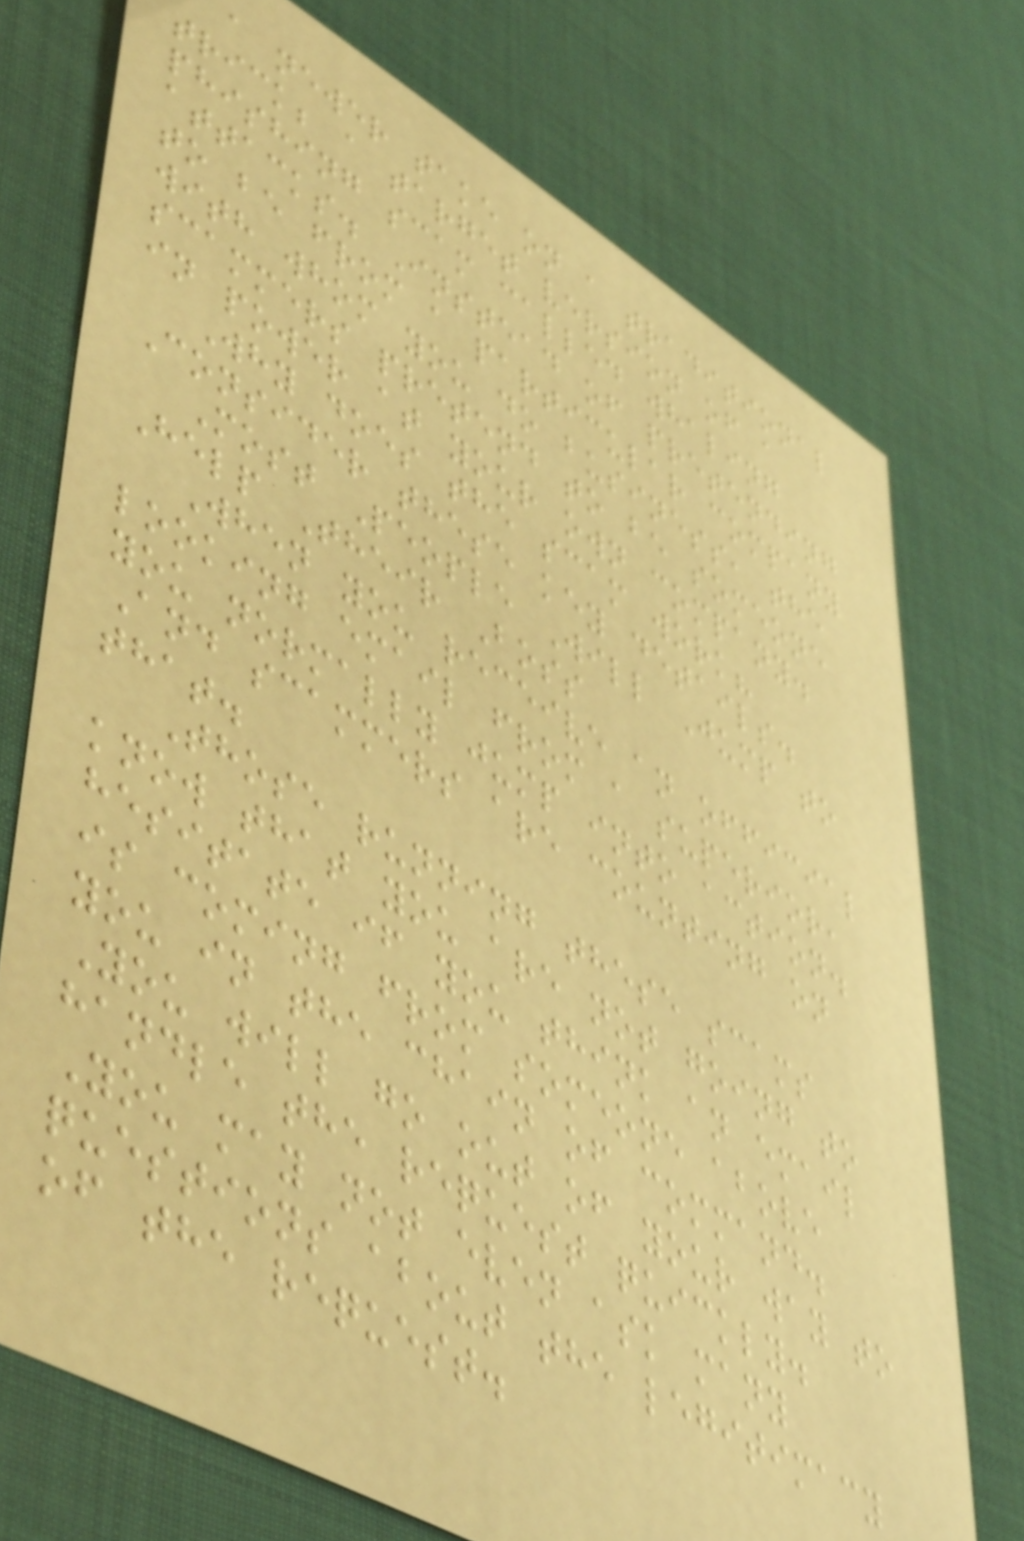a newer take on a traditional
trick; a target version of a
phishing scam called whaling
attacks. Instead of pretending
to be from a particular company
with whom you do business, the
scammers pretend to be someone
in power at your own company.
Why does the scam work?
Consider these key details.
Most People Will Jump to
Help Their Boss
When you receive an official
looking email from a superior,
you normally jump into action.
And scammers are counting on
that.
Those running these scams
know that you are not going to
hesitate if you think an email
is coming from someone above
you in the chain of command.
You will go out of your way to
handle the request quickly.
You may not even ask many
questions about the legitimacy
of the request.
